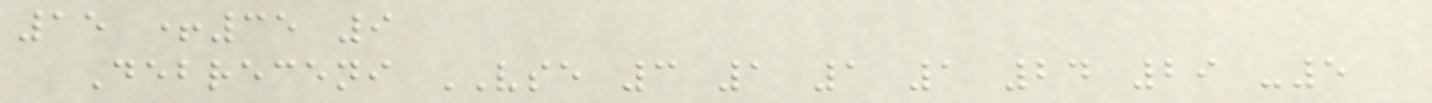15 +35 9
Debreceni VSE 3 1 1 1 24 29 -5
